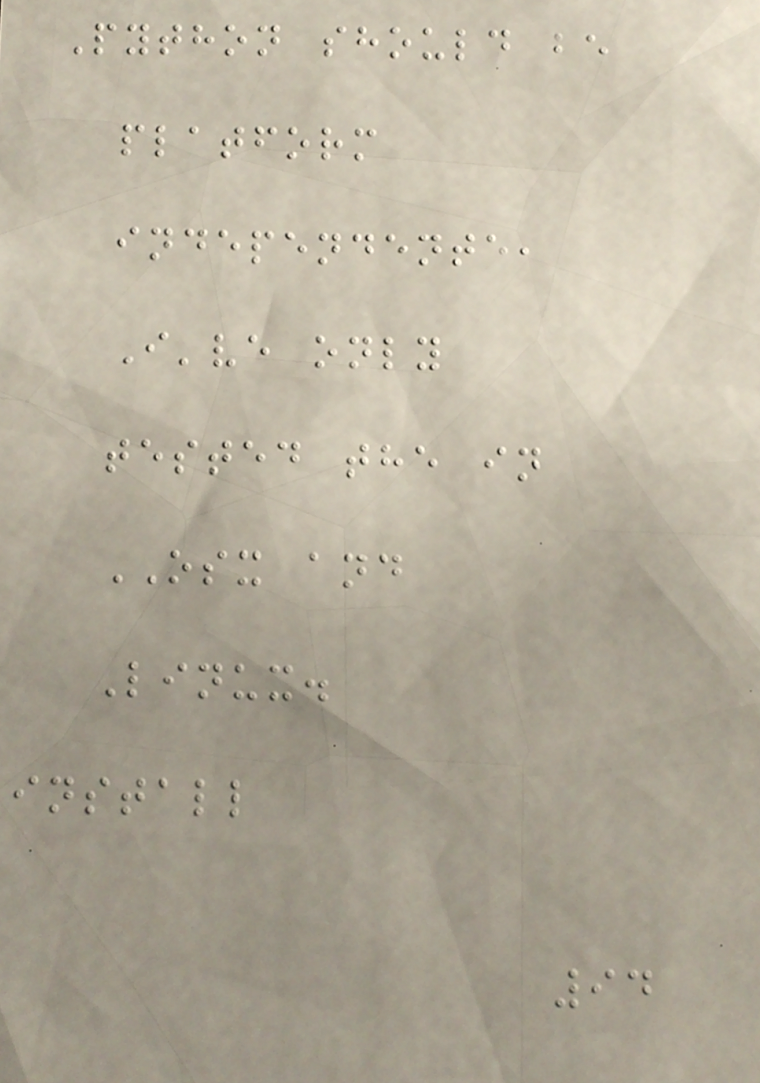Python should be
platform
independente,
I've only
tested the in
OSX and
Linux.
install
94
